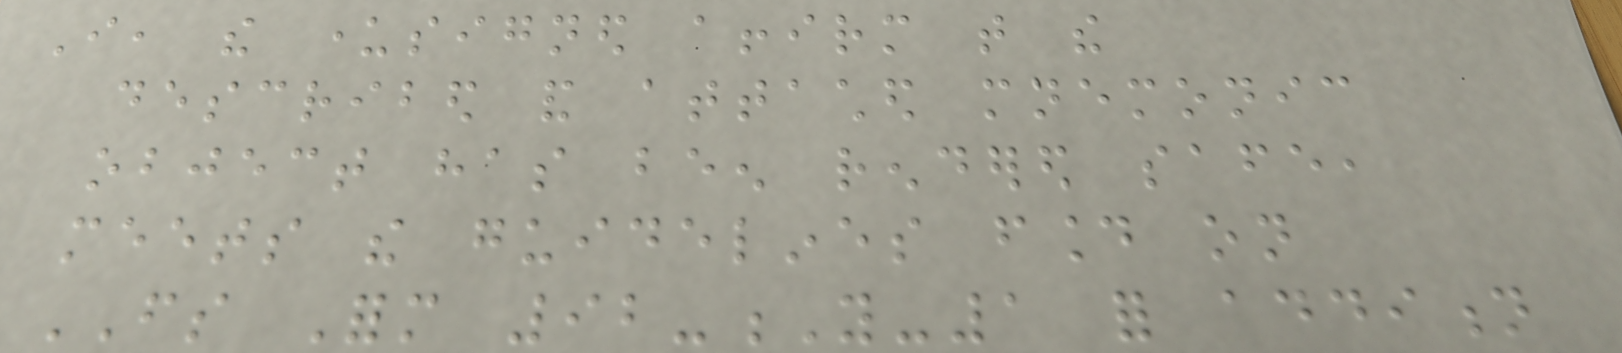I, the undersigned affirm that the
described and attached mnemonic
object has been rendered safe,
meets the guidelines found on
FS Form 92-Y-1 for addition
